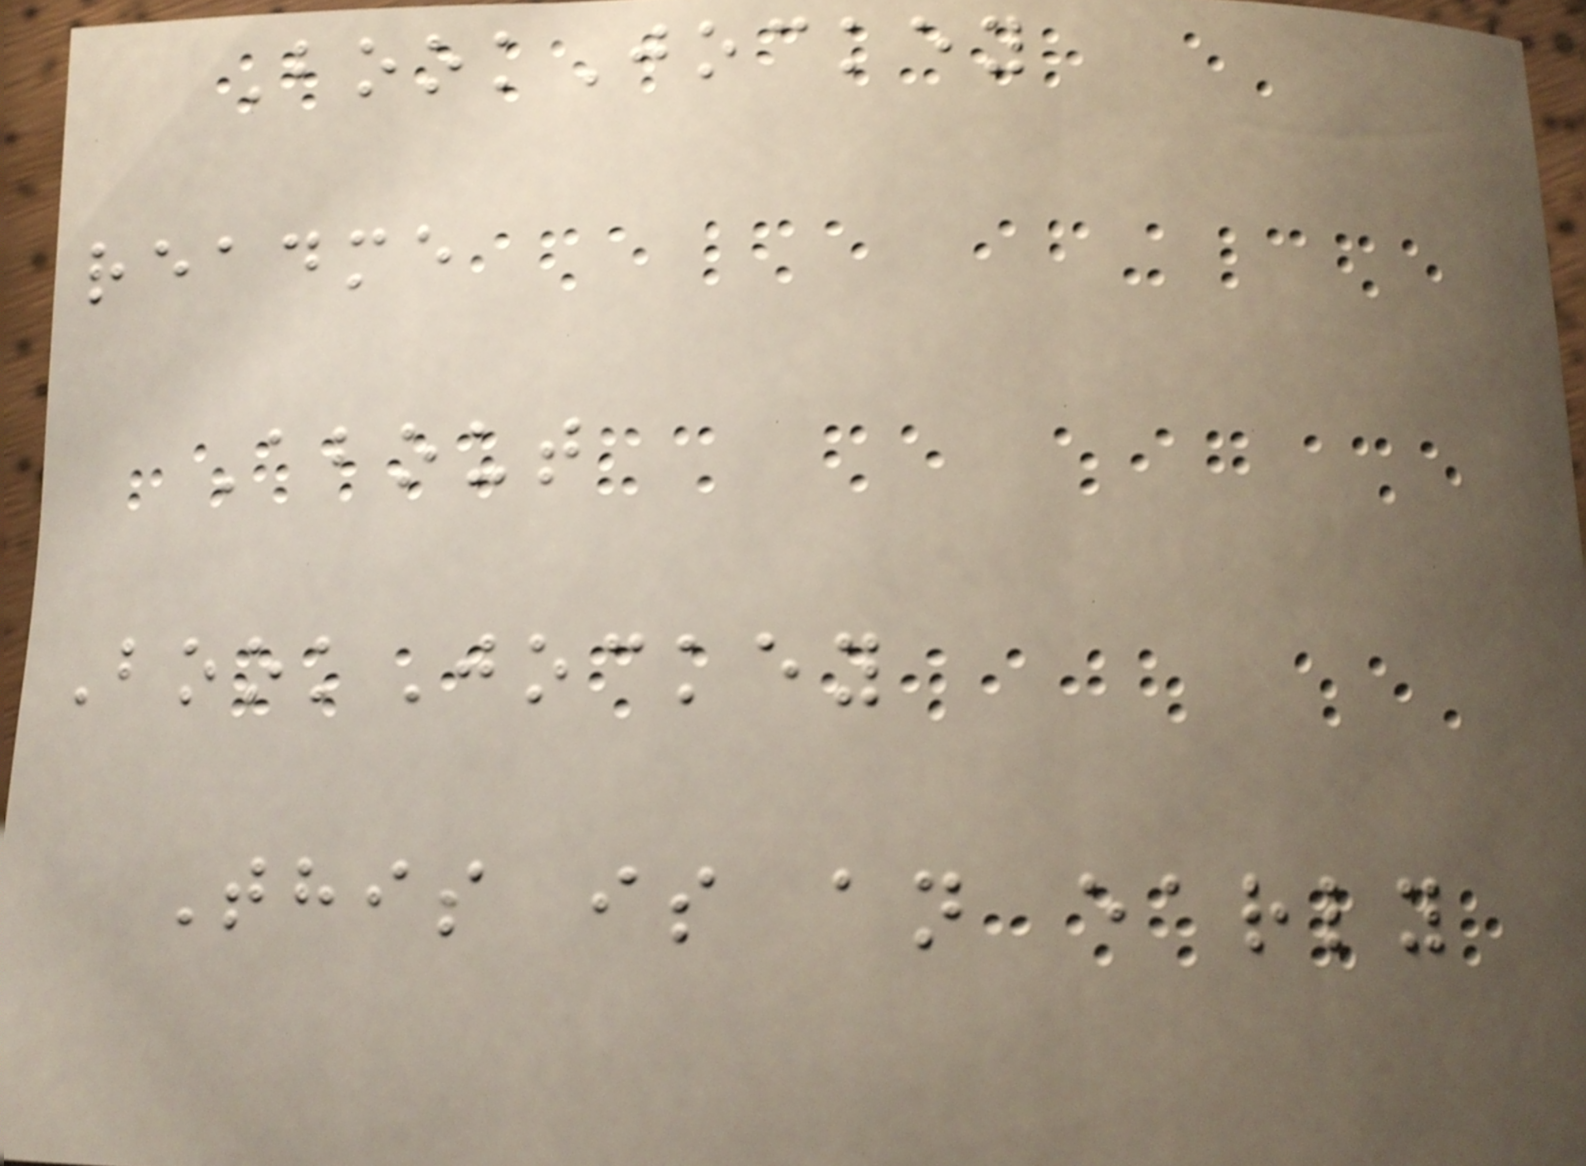BookJockey
readme
About
BookJockey
This is an early
